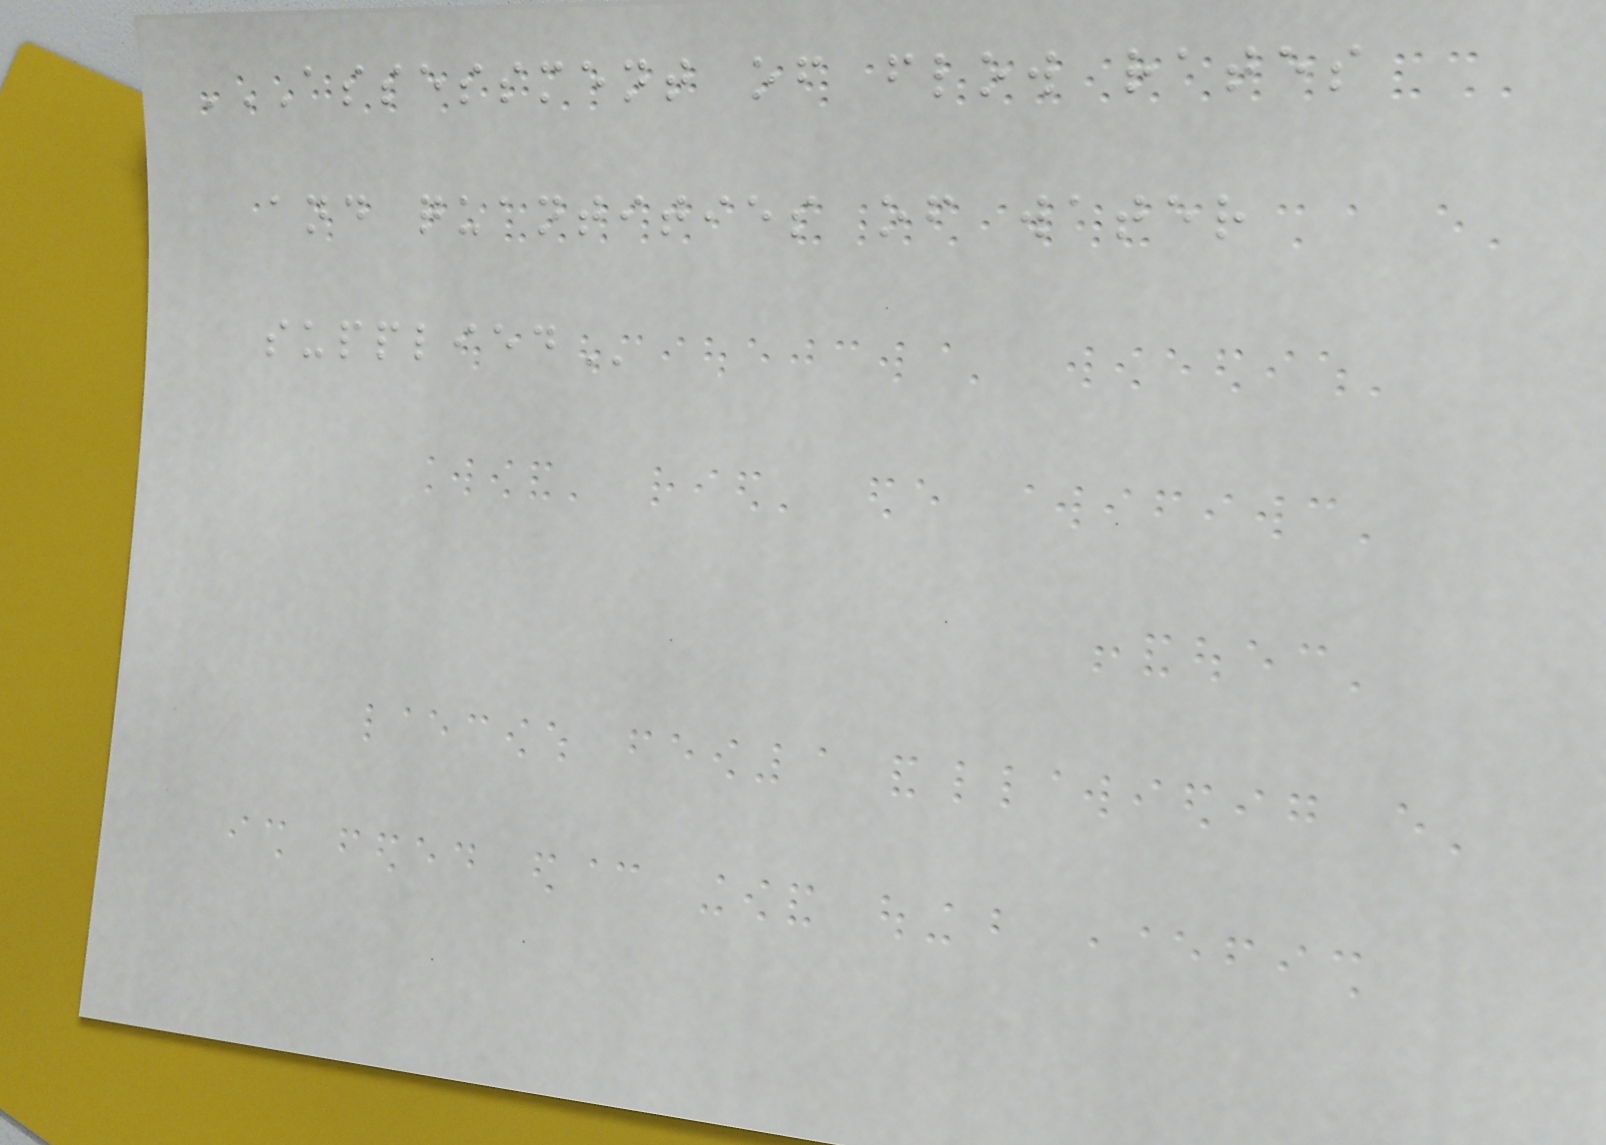ASSESSMENT OF FLOW RATES
AND QUANTITIES OF WATER
SUPPLIED
